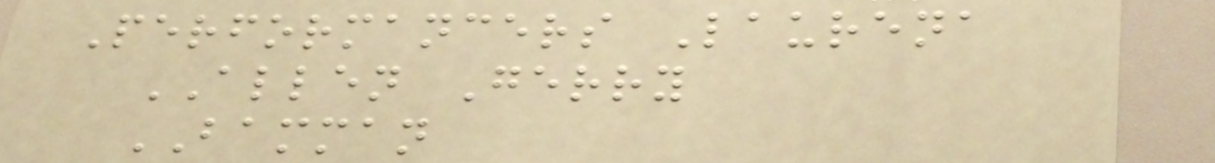Performancers Laurena
ALLEN Gerry
BAMMAN
